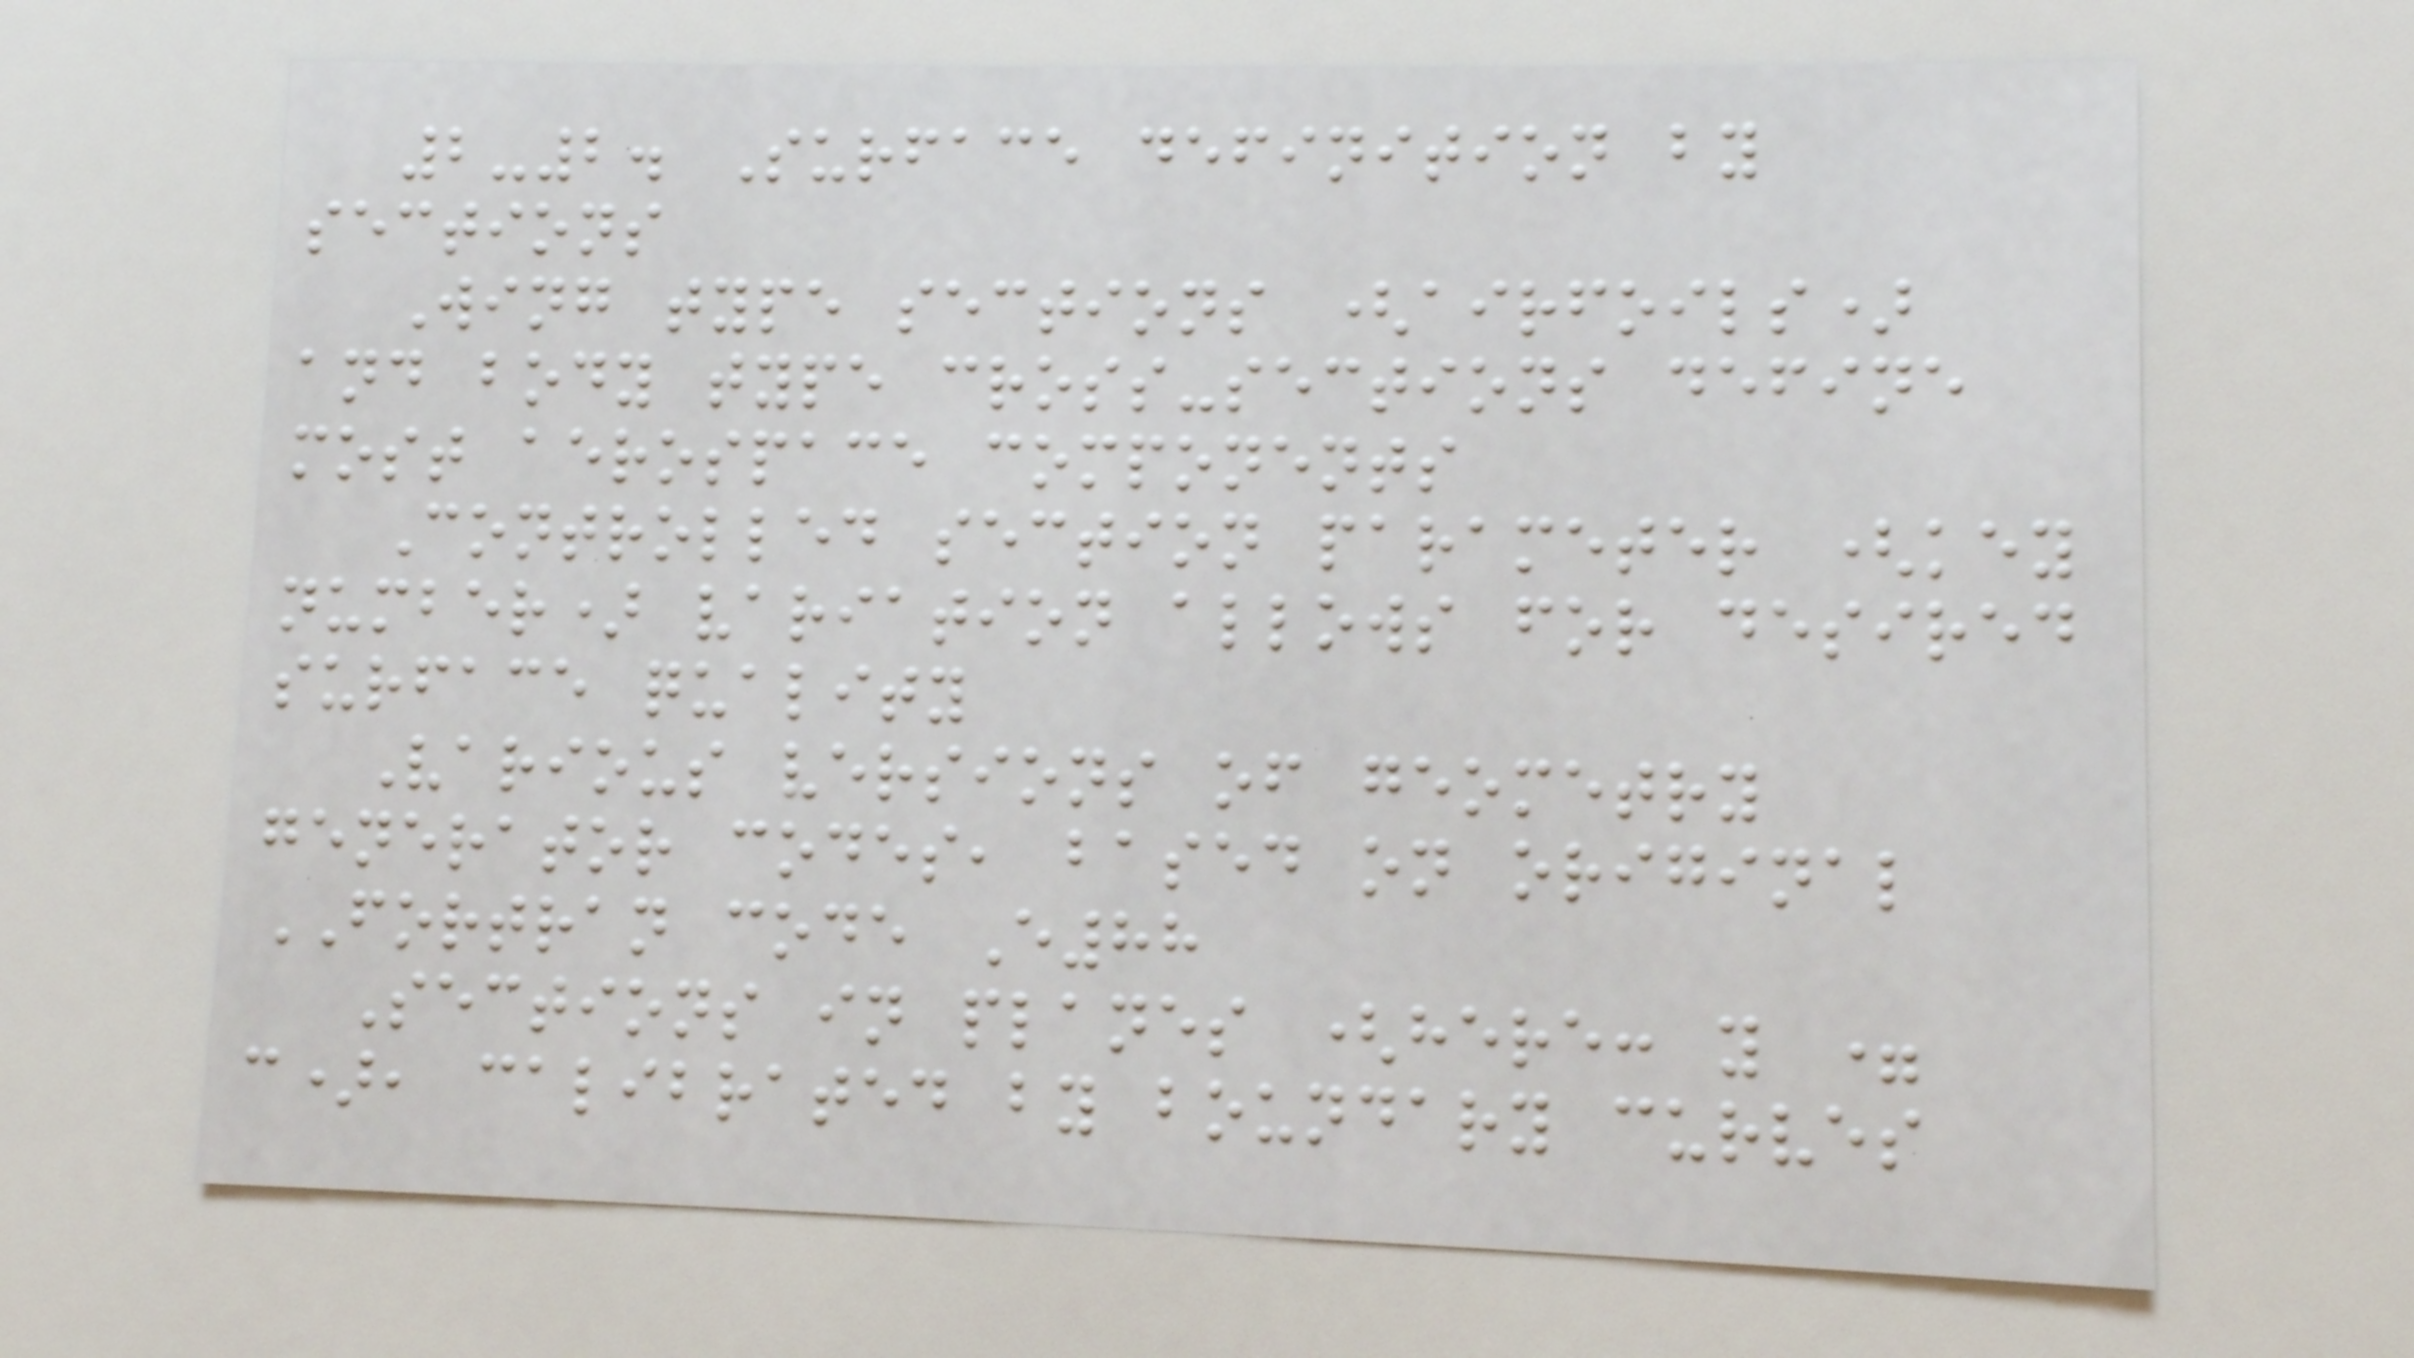2-2. Surface definition by
sections
Wing type sections (airfoils)
and body type cross-sections define
most aerospace components
Controlled section parameter (key
number) variation allows for desired
surface quality
Various versions of geometry
generator codes, based on original
FORTRAN code E88
Sections in planes (here: y =
c), calibrated by boundary curves
